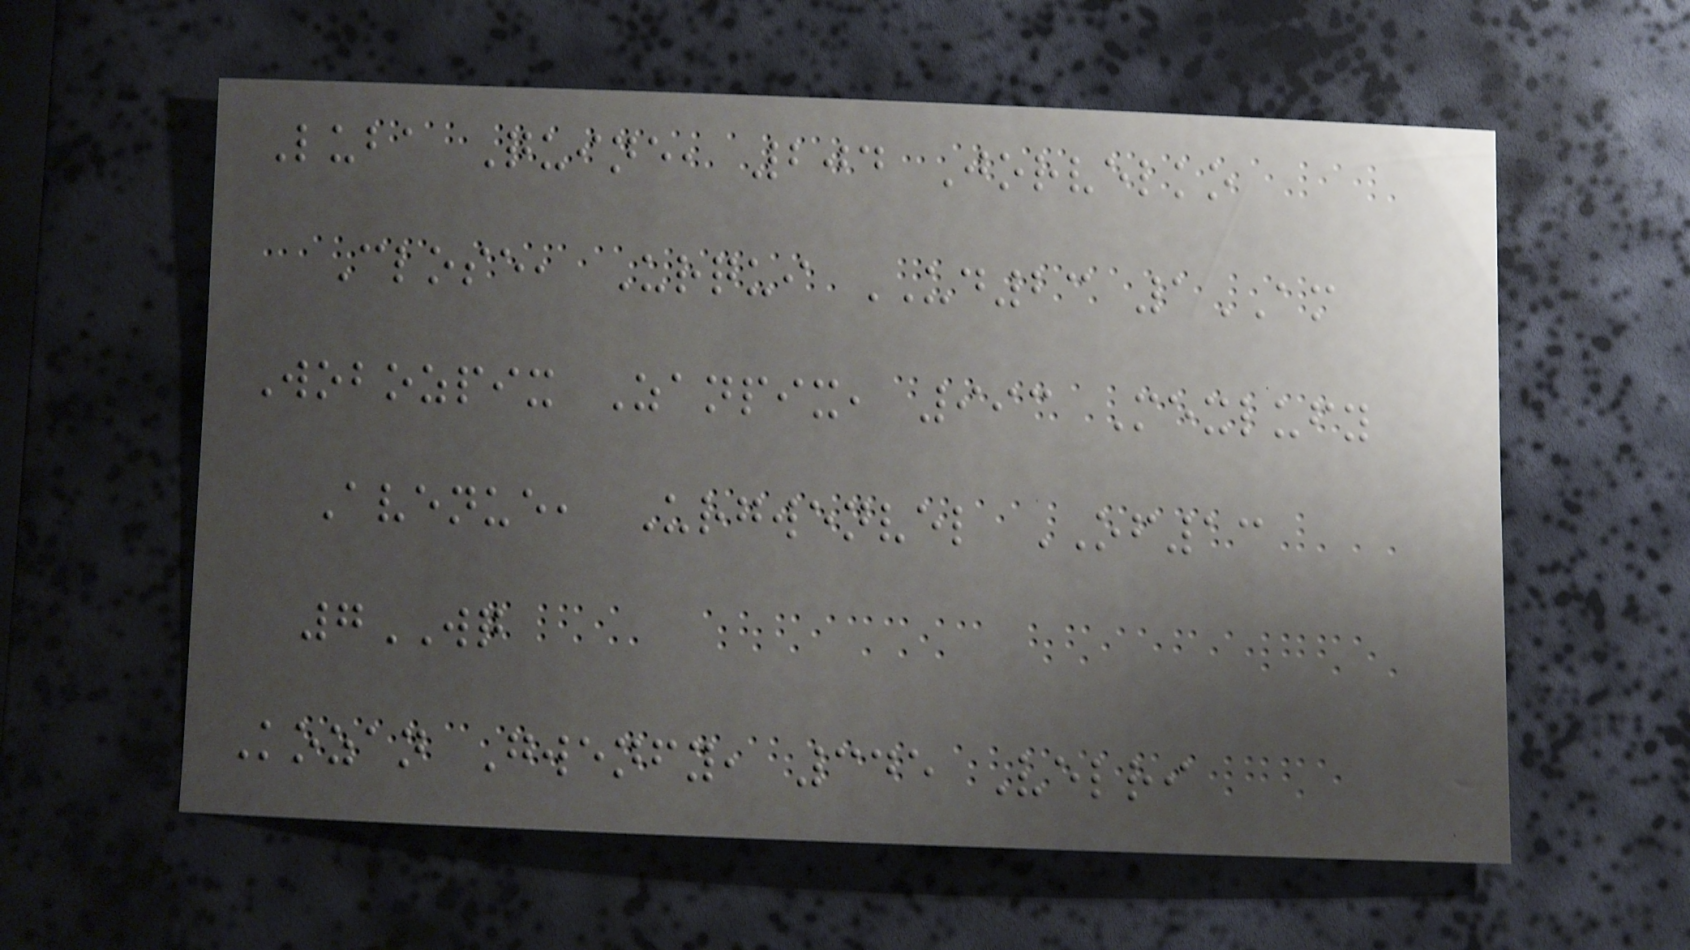Luba Quine, 204 Jorvelko
Close, Urqui UD23 1AM
Wobozpix Zanpix, 993 Mexlufy
Avenue, Urgwenvel OF13
7WQ
Kozan Gwenfy, 345 Velri
